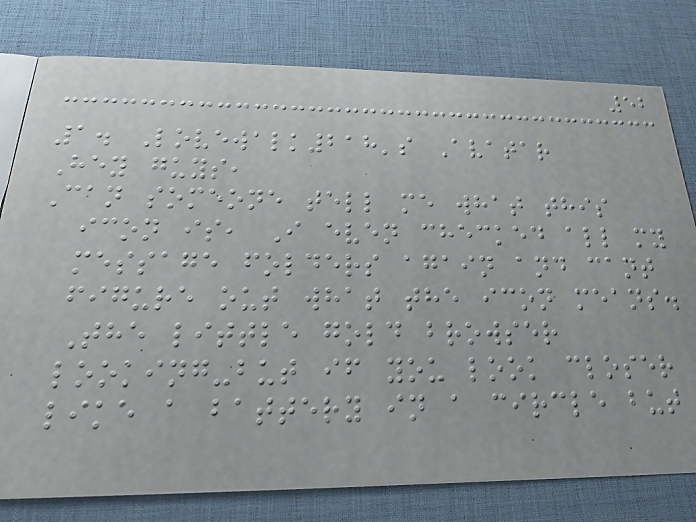52
1. Lovewalk218's Avatar
Hey guys,
Can someone tell me what this
icon is, I even checked all my
message folders again and cant
figure out what the icon means.
The little gold browser
looking-but if you look closer
like a battery in a circle but
